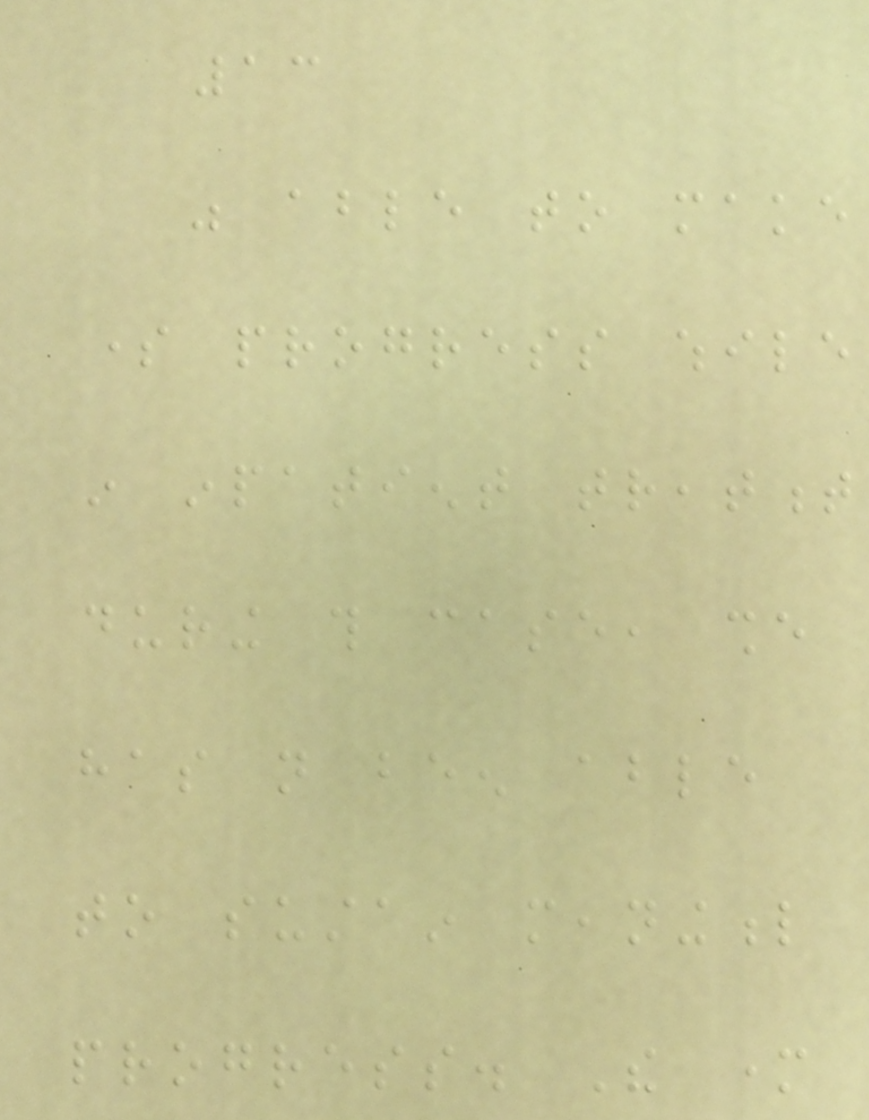13
was able to make
some progress while
in inpatient treatment
during this case, she
has not been able
to sustain meaningful
progress. The mother
